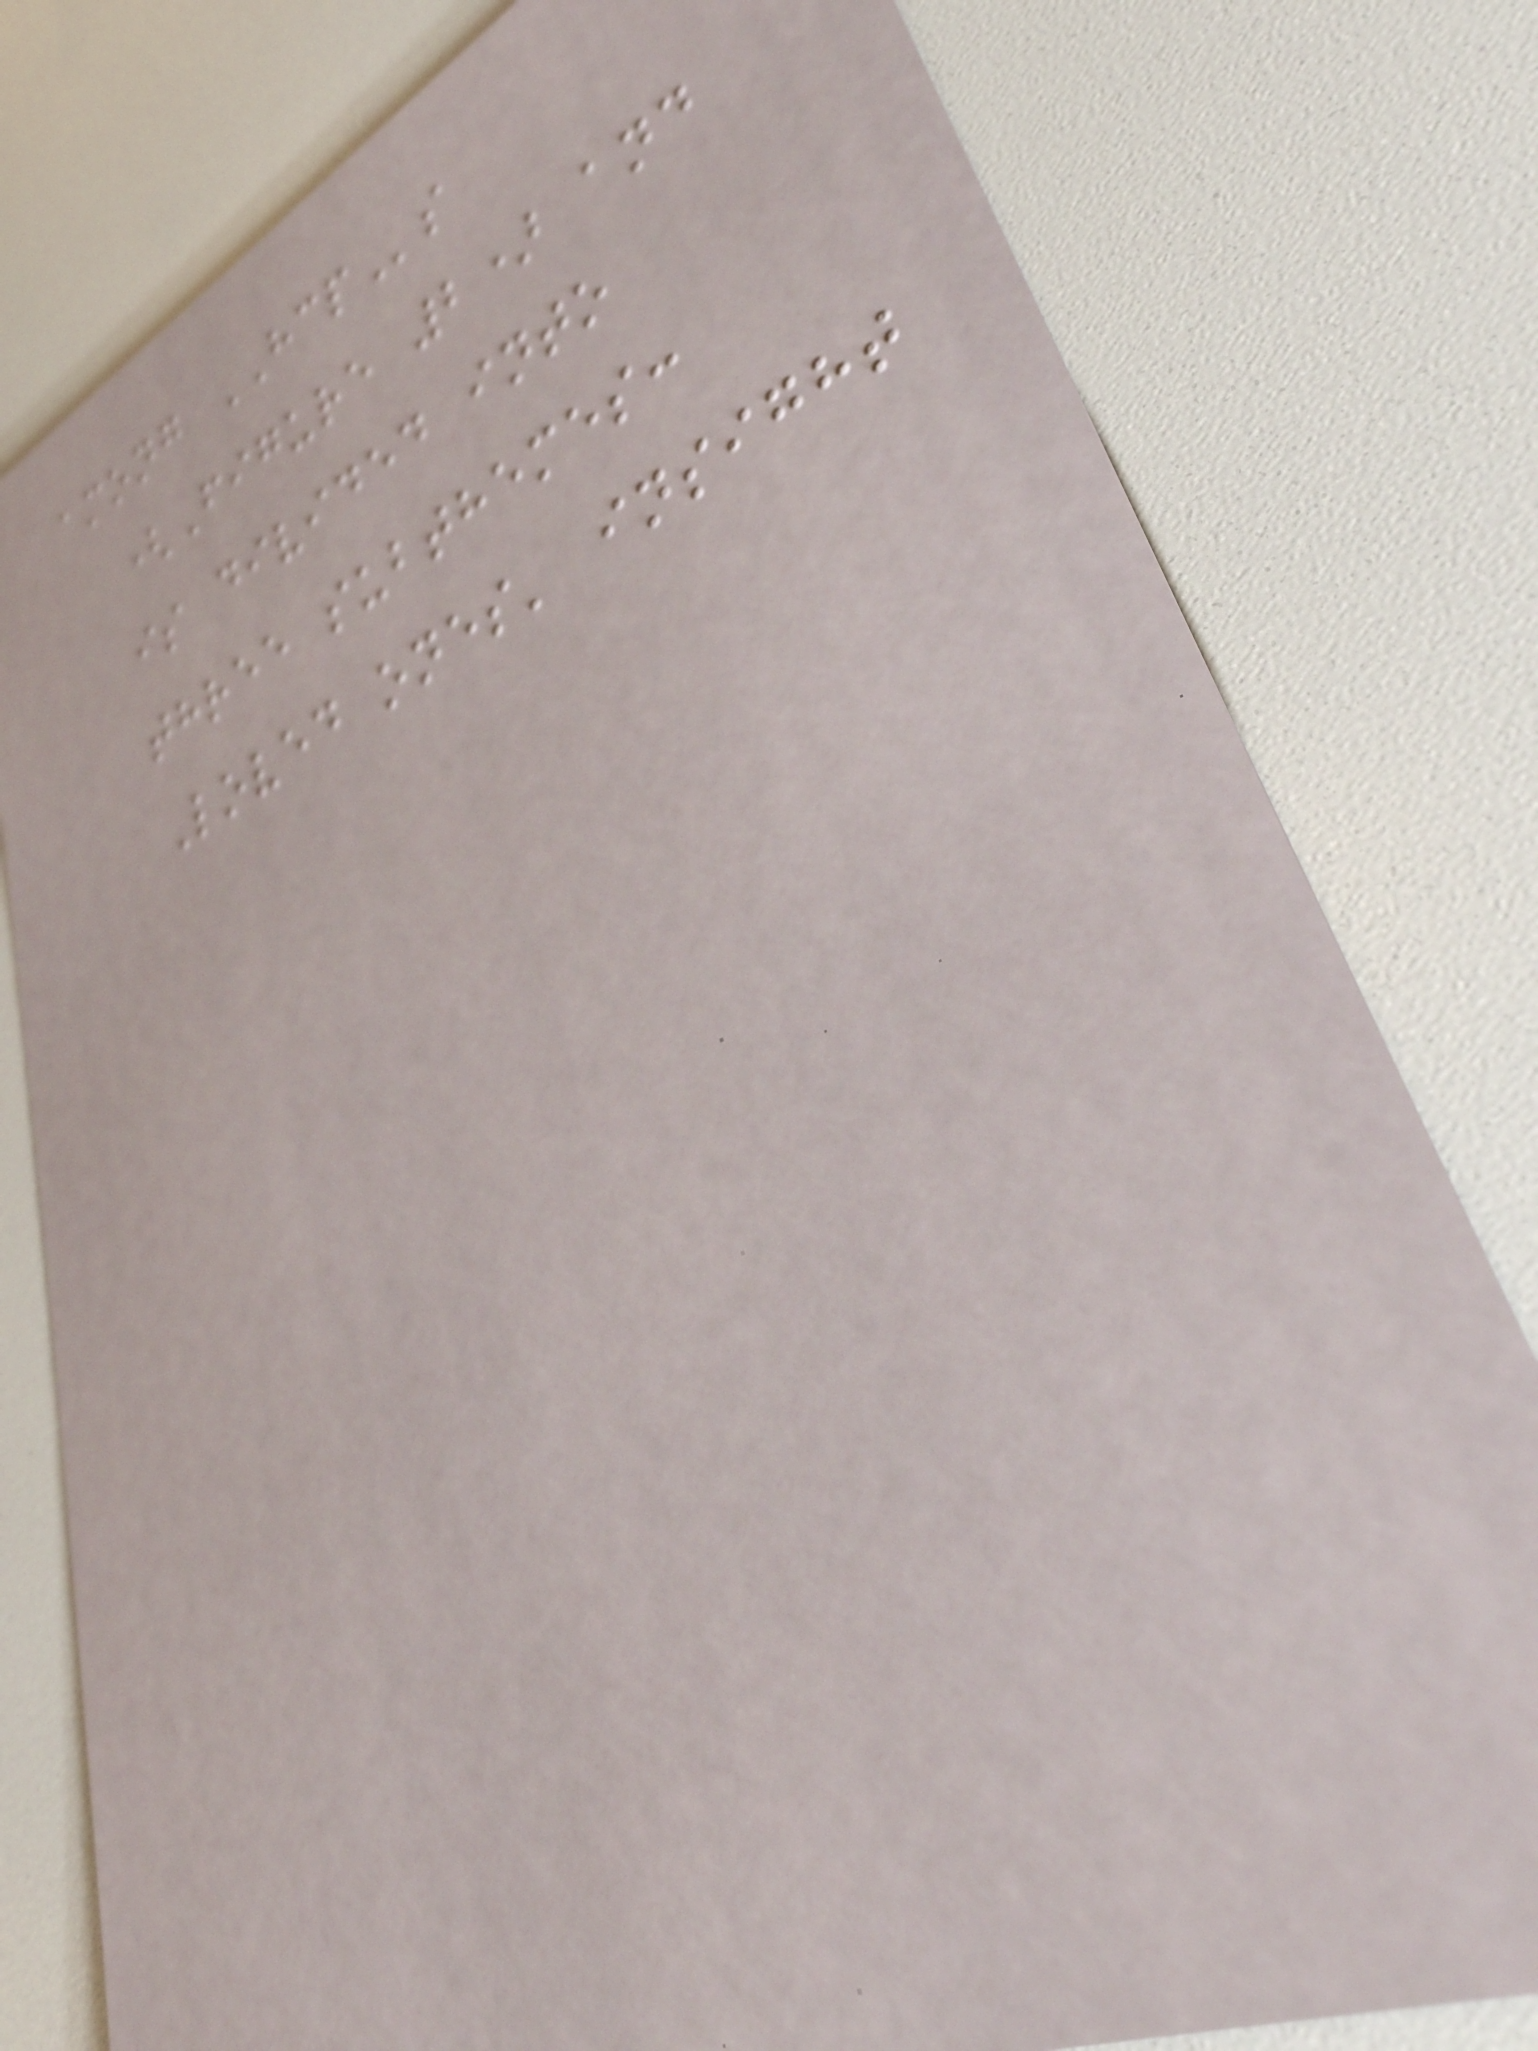among HCPs
(Figure 2) and
is divided into
three subthemes:
Loved ones' insight
